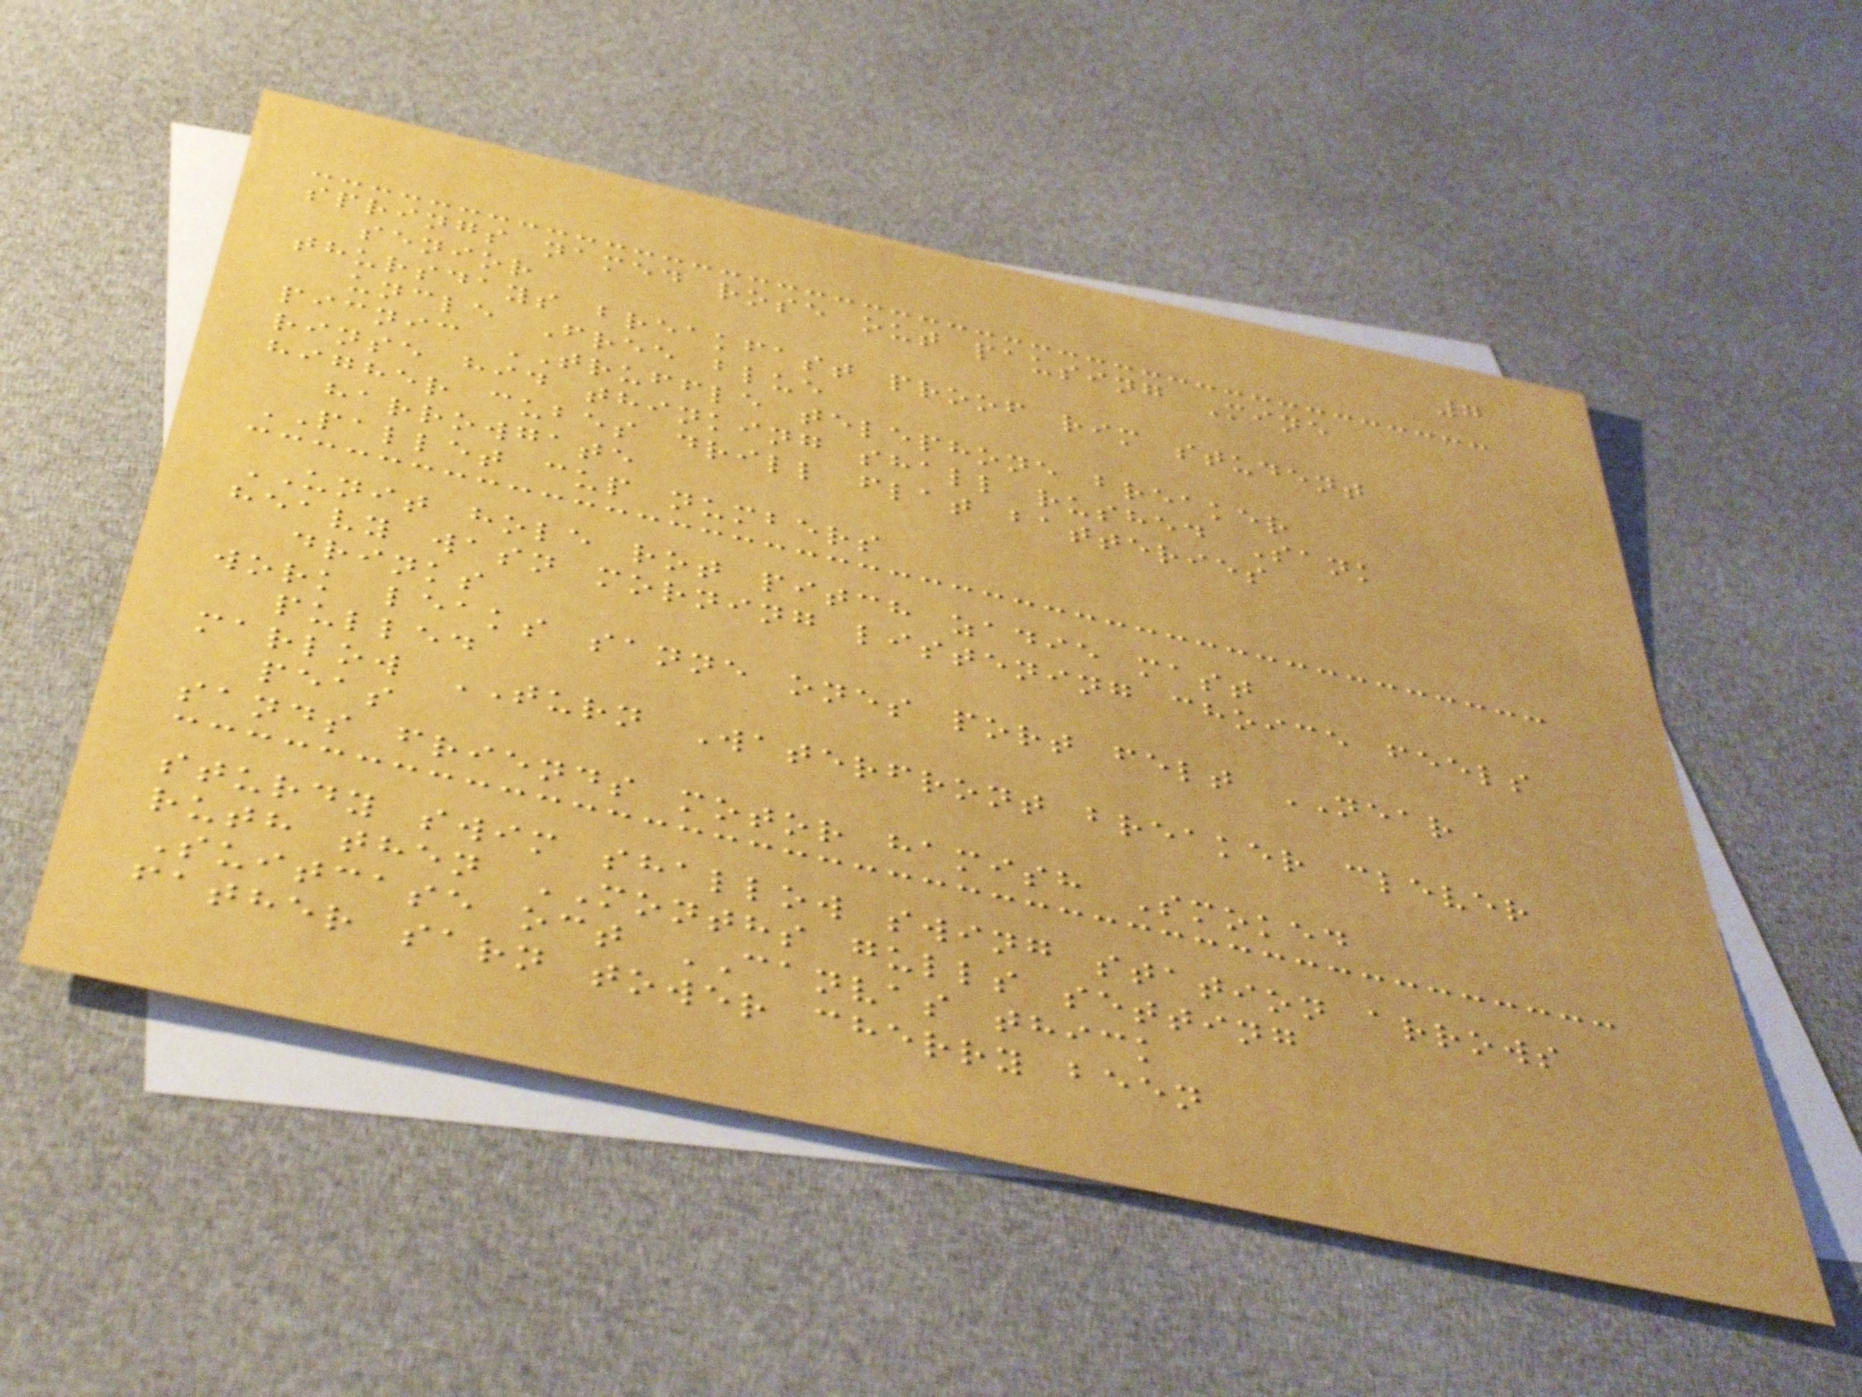7
springs named rose out pausing Mine
senior
thursdays breakfast proof rim student
uncle Free blue
picnic TRUFFLE telephone breaker
rinse hid thinking shall rushed Sank
higher cubes drill flat batteries
harrowgate
PALLET cup numbers
UNIT hole rot pitch zadie mast
heavy wasn morning listening choice feels
drinks
work leaks sanne ones port felt NEAR
pulled
marlow TURN Waterfront breaker clever
peas
sands friends motor hamish Smoked
sturdy swim shallow swing station arrows
ruth then MONTHS gulls setting
Suitcase oct CANVAS thick
father sarn tower cherry been
